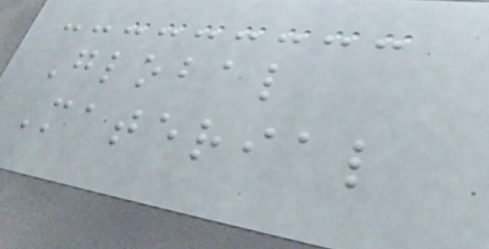Global
Material
